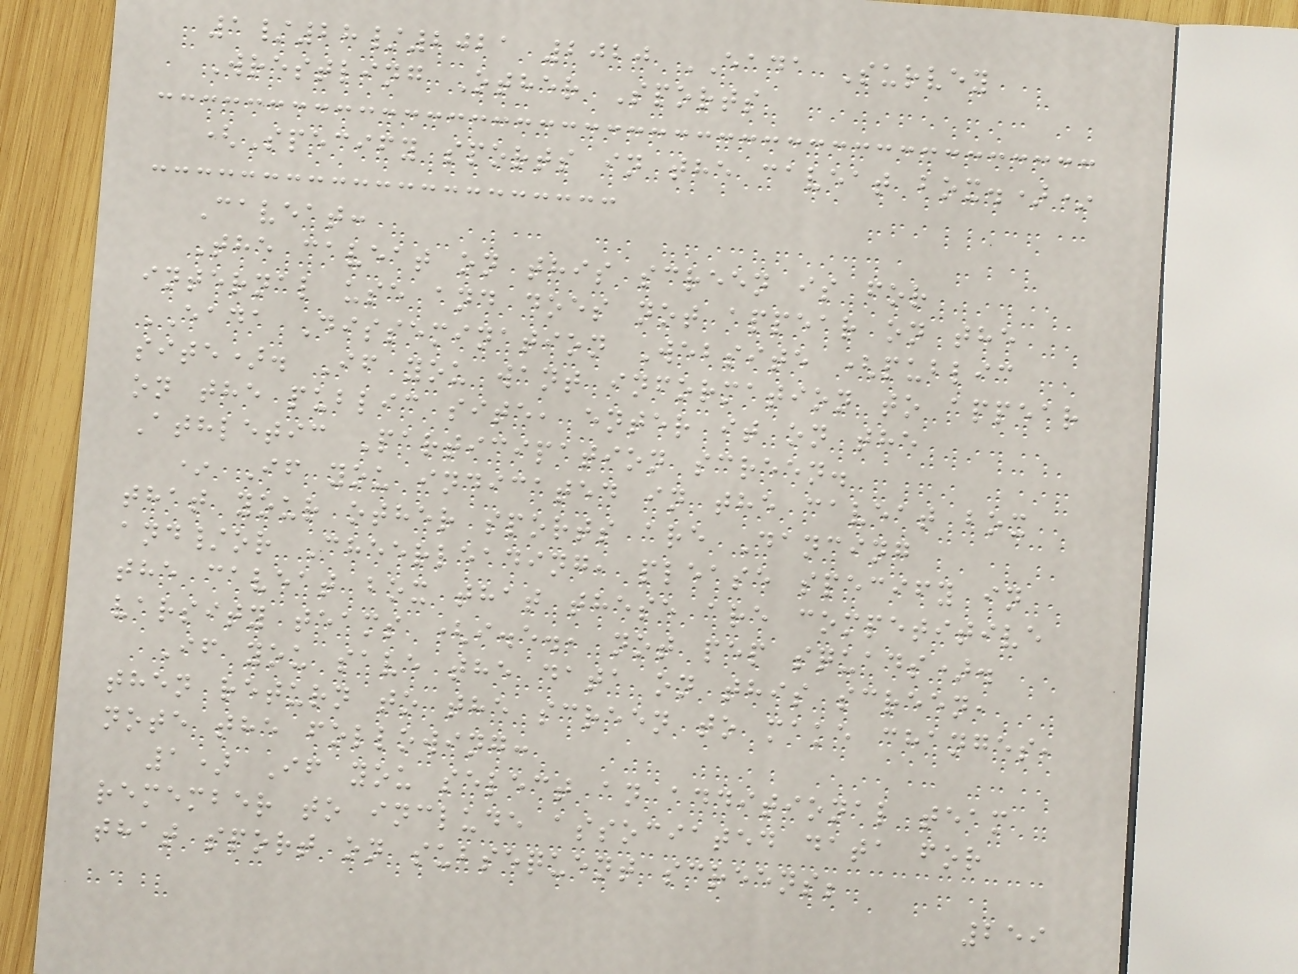1/28/2021 2020 EADA Survey
Wrestling Other Sports
(Specify sports in the caveat box.)*
Caveat:
The caveat on this screen is for
internal use and does not appear on the
EADA Dissemination Website (public
site). If you want information to appear
on the public site, enter it on the
Athletic Participation screen.
* If you indicated in the caveat box
that your other sports are Dancing
and/or Cheerleading, please specify in
the caveat box that these are competitive
varsity teams (i.e., not pep squads).
If you save the data on this screen,
then return to the screen to make changes,
note the following:
1) If you select an additional team
remember to include associated data for
that sport on subsequent screens;
259
